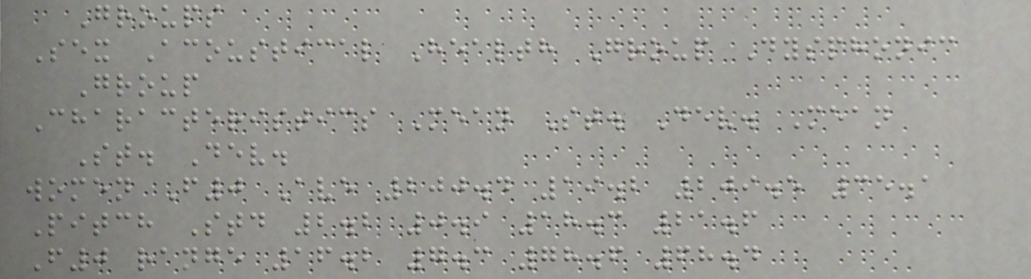Groups
Sex Acoustical Health Group Dysphonic
Group
Characteristics Mean St. Dev. Mean
St. Dev.
women F0 Ave 200.4 19.2 209.5 35.1
Pitch Std 2.2 0.9 18.3 21.6
F0 range 16.2 7.3 78.6 68.4
